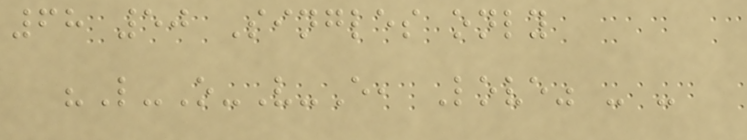68 50 Singles only
"L-O-V-E, Love" - -
